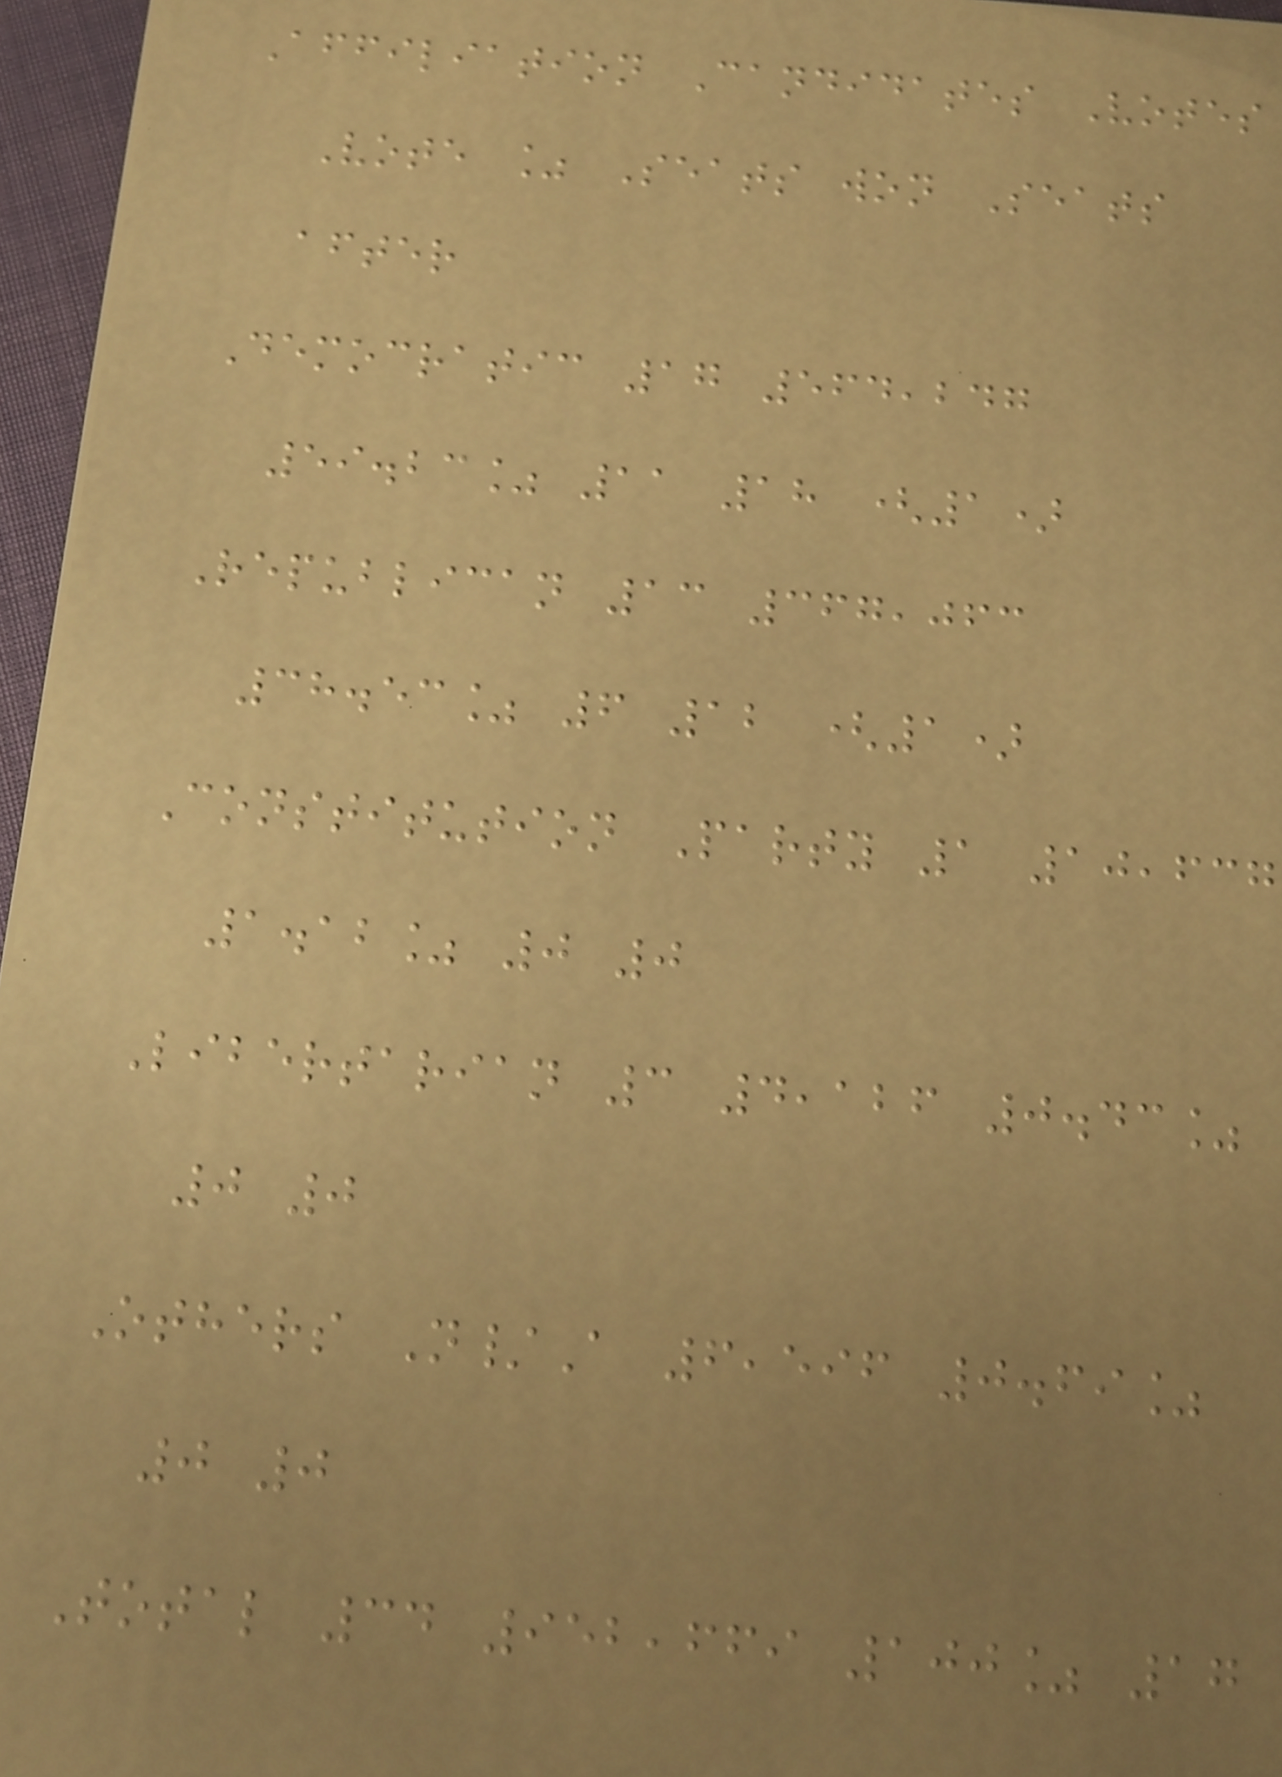Affiliation Candidates Votes
Vote % Seats won Seats
after
Democratic 17 564,247
59.23% 11 18 (1)
Republican 13 367,063
38.53% 6 12 (1)
Constitution Party 1 10,637
1.12% 0 0
Libertarian 3 4,126 0.43%
0 0
Others N/A 6,596 0.69%
0 0
Total 34 952,669 100% 17
